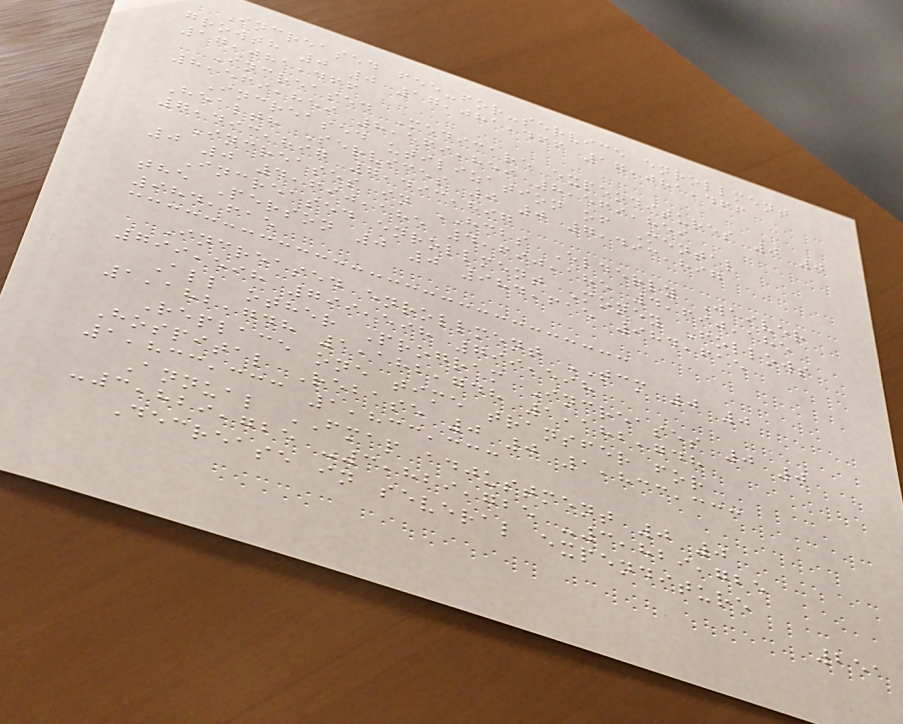Increased fee-for-service enrollment
growth 0 0 17,081,466 17,081,466
17,081,466
Increased Medicare expenditures 0 0
8,569,859 8,569,859 8,569,859
Increased utilization of Mental
Health Services 0 0 7,493,897
7,493,897 7,493,897
Increases in HCBS Elderly Waiver
0 0 4,690,185 4,690,185 4,690,185
Increased enrollment Money Follows
the Person 0 0 984,615 984,615
984,615
Increased enrollment TCM 0 0
799,598 799,598 799,598
All other Program Increases 0 0
1,182,748 1,182,748 1,182,748
Replace one time transfer for
Hospital Rebase 0 0 1,833,333
1,833,333 1,833,333
Annual FMAP adjustment 0 0
-3,829,725 -3,829,725 -3,829,725
Decrease in several expenditure
251
